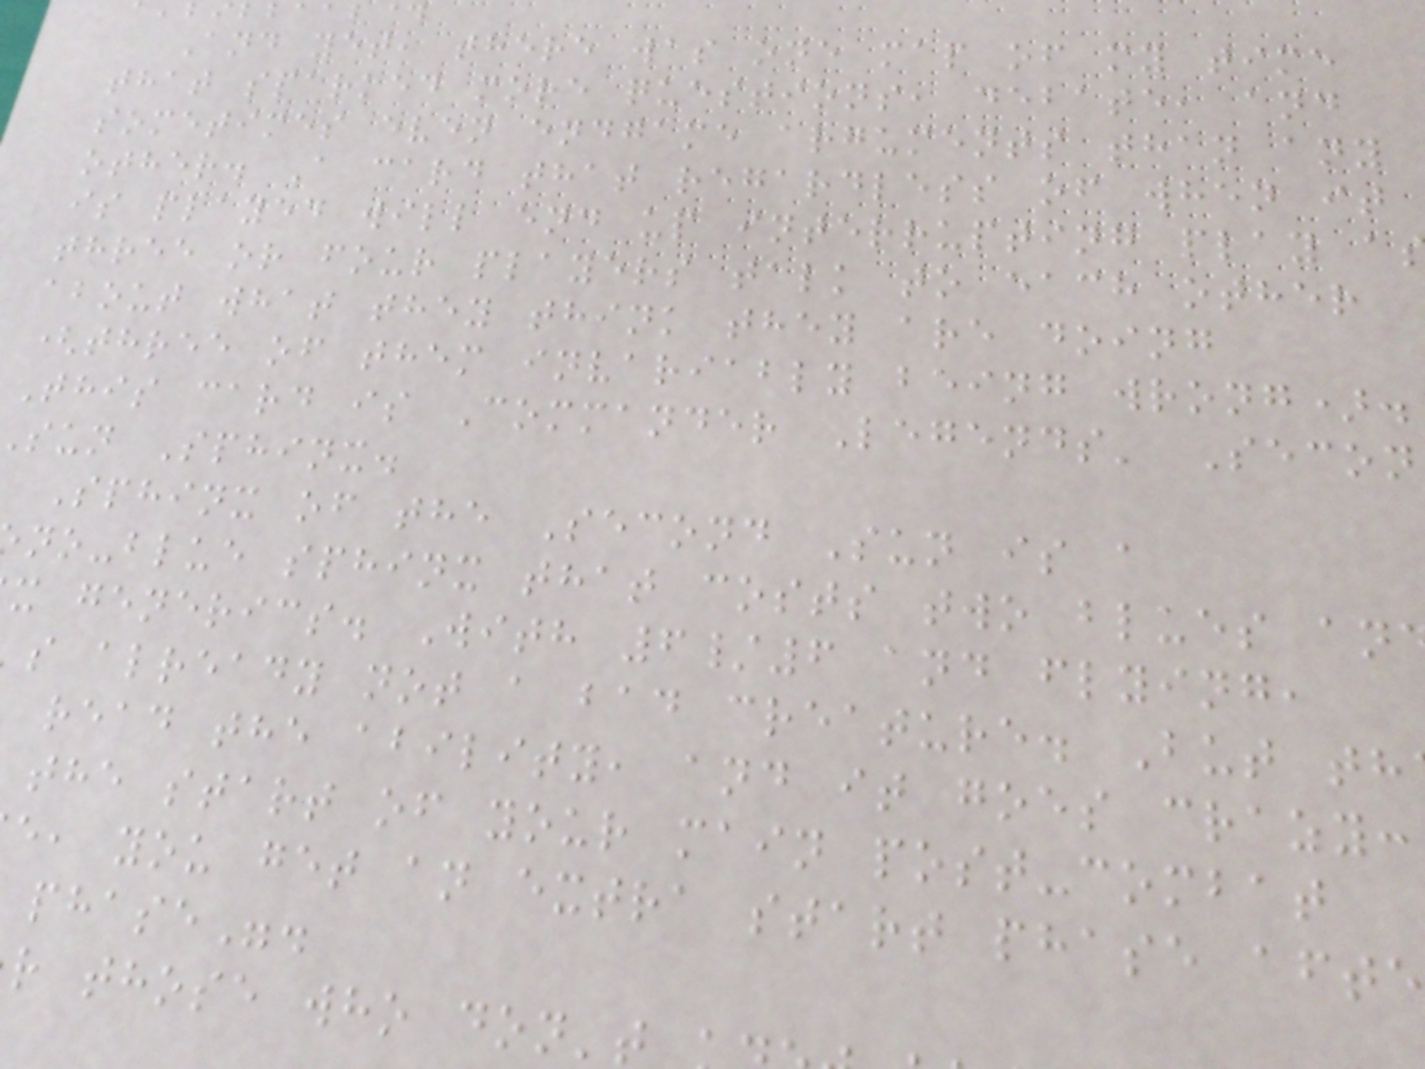And yet, there was one map of my time
that sparked more questions, debate, and
sometimes even endgame arguments than any
other. A card that regardless of when it
is played will end up interrupting play a
three or four players talk to each other
about what they think they are doing
(three of them invariably being wrong).
This card is Commander Legends' Secon
sun Sphinx.
Sphinx of the Second Sun is a
no-blue sphinx that costs two blues an
x generics. With 6/6 and flying,
s already not a bad creature. But th
read the ability, and it goes crazy:
the start of your main post-combat
e, you get an extra start phase afte
phase".
r those who don't
